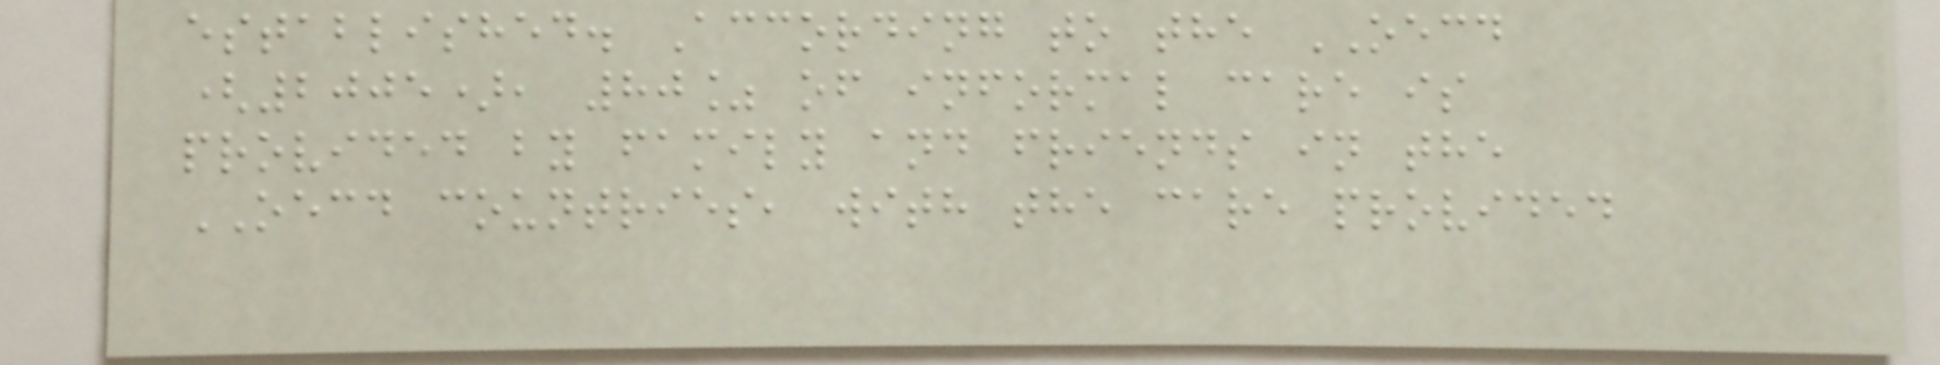established. According to the OECD
(2005), 80% of informal care is
provided by family and friends in the
OECD countries, with the care provided
